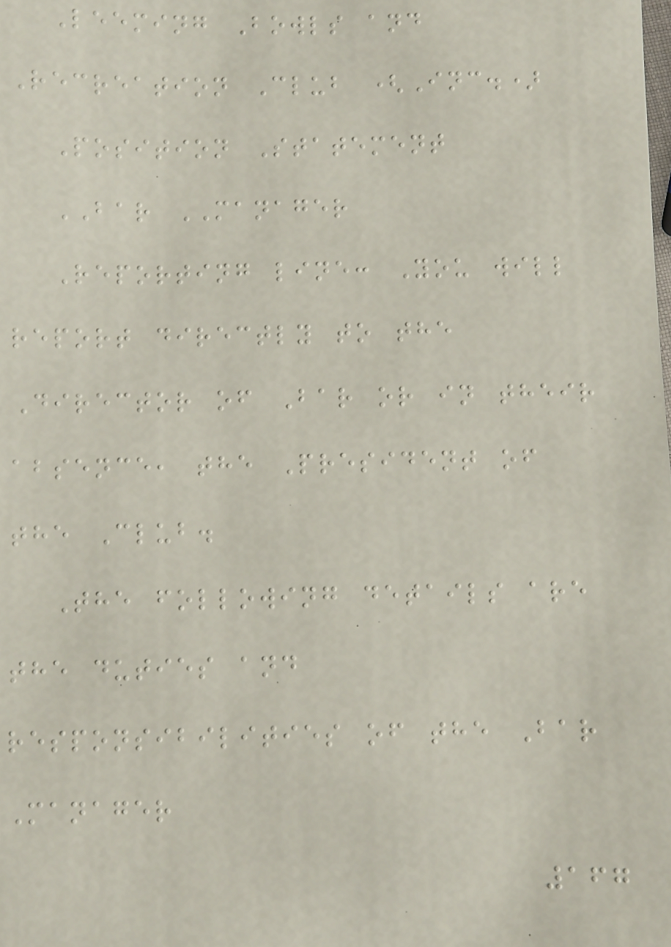Leeming Bowls and
Recreation Club (Inc.)
Position Statement
BAR MANAGER
Reporting line: You will
report directly to the
Director of Bar or in their
absence, the President of
the Club.
The following details are
the duties and
responsibilities of the Bar
Manager
167
